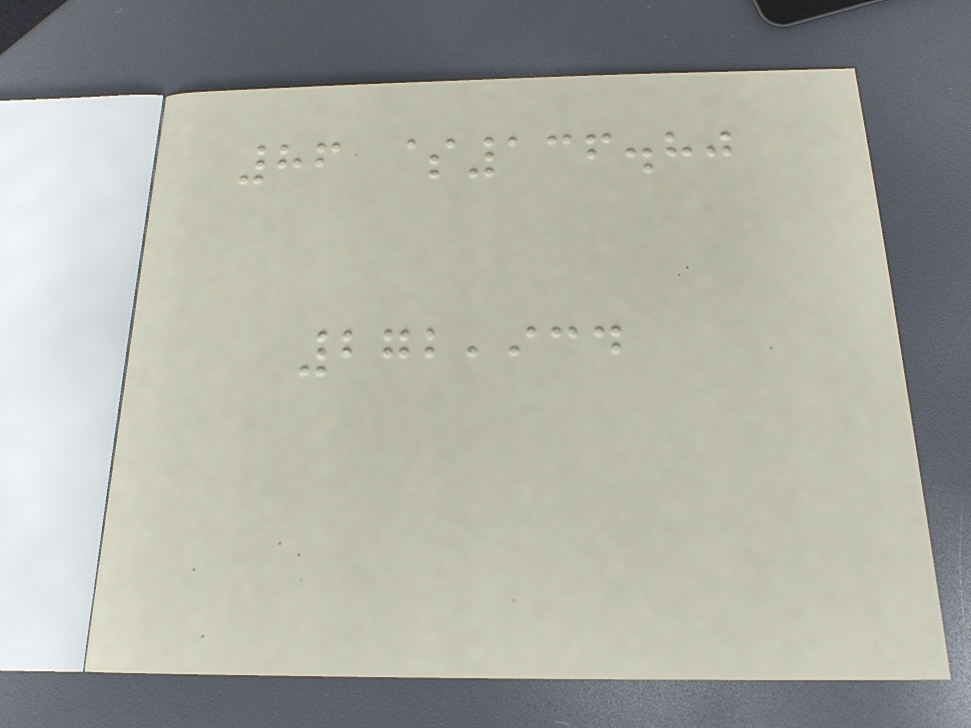86 $136.80
272,934
